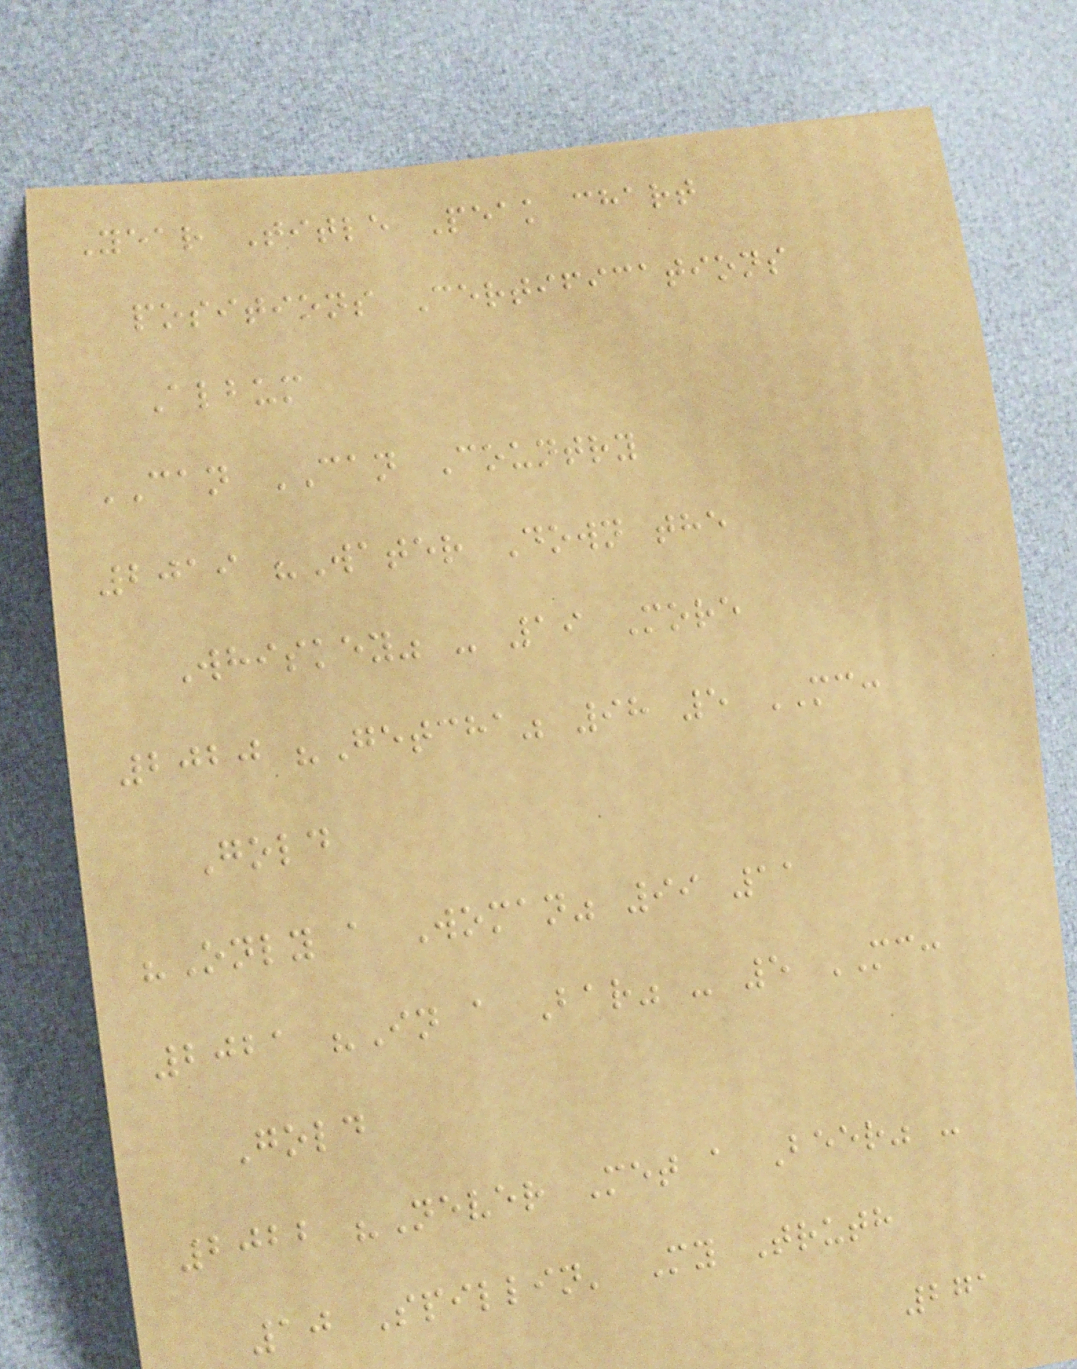Year Title Peak chart
positions Certifications
Album
CAN CAN Country
2019 "Water Down the
Whiskey" - 19 More
2020 "Getcha" 98 5 MC:
Gold
"Only a Woman" 99 11
2021 "In a Bar" - 5 MC:
Gold
2022 "Never Met a Beer" -
10 Spillin' My Truth
271
